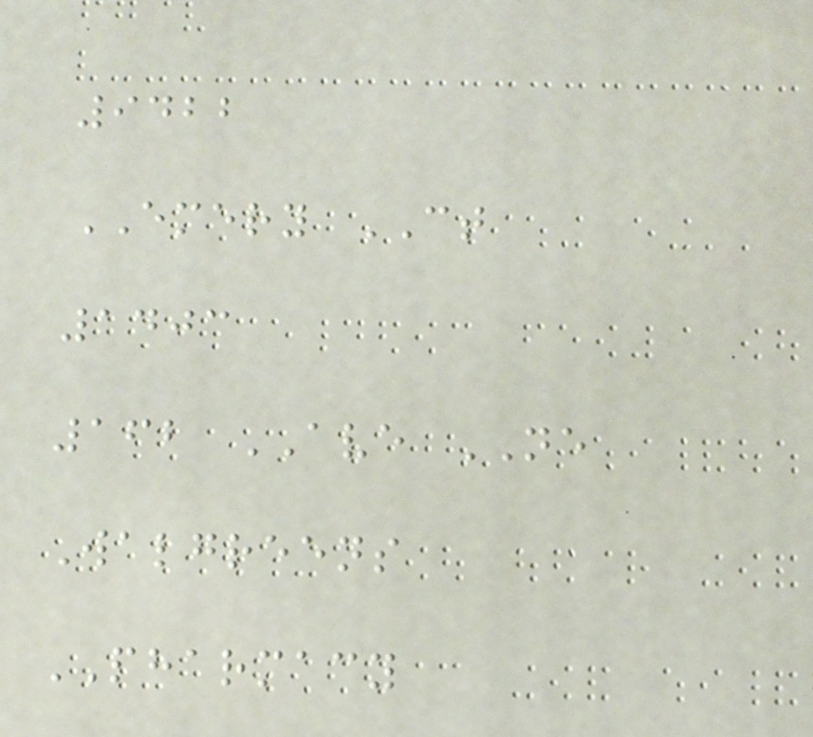9422
EMERY CT
1403
162 AVE NE
Walgreens
PHARMACY
